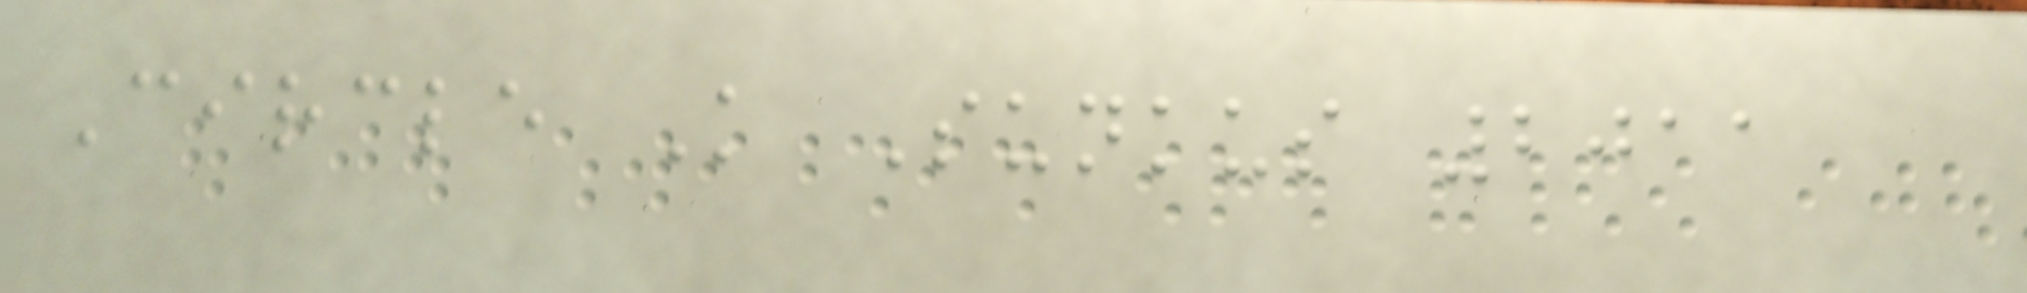Circle K Sunkus 2011
